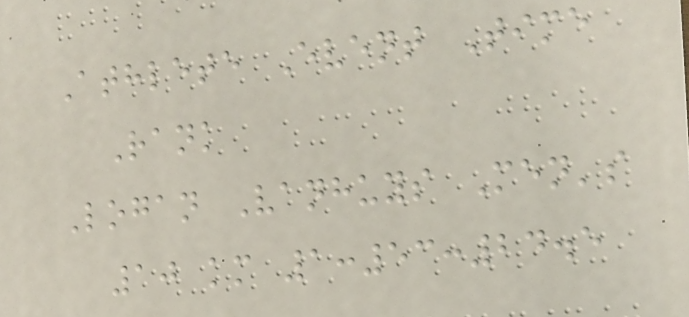Athlete Event Time
Rank
Logan Vanhuys Men's
10 km 1:53:24.5
